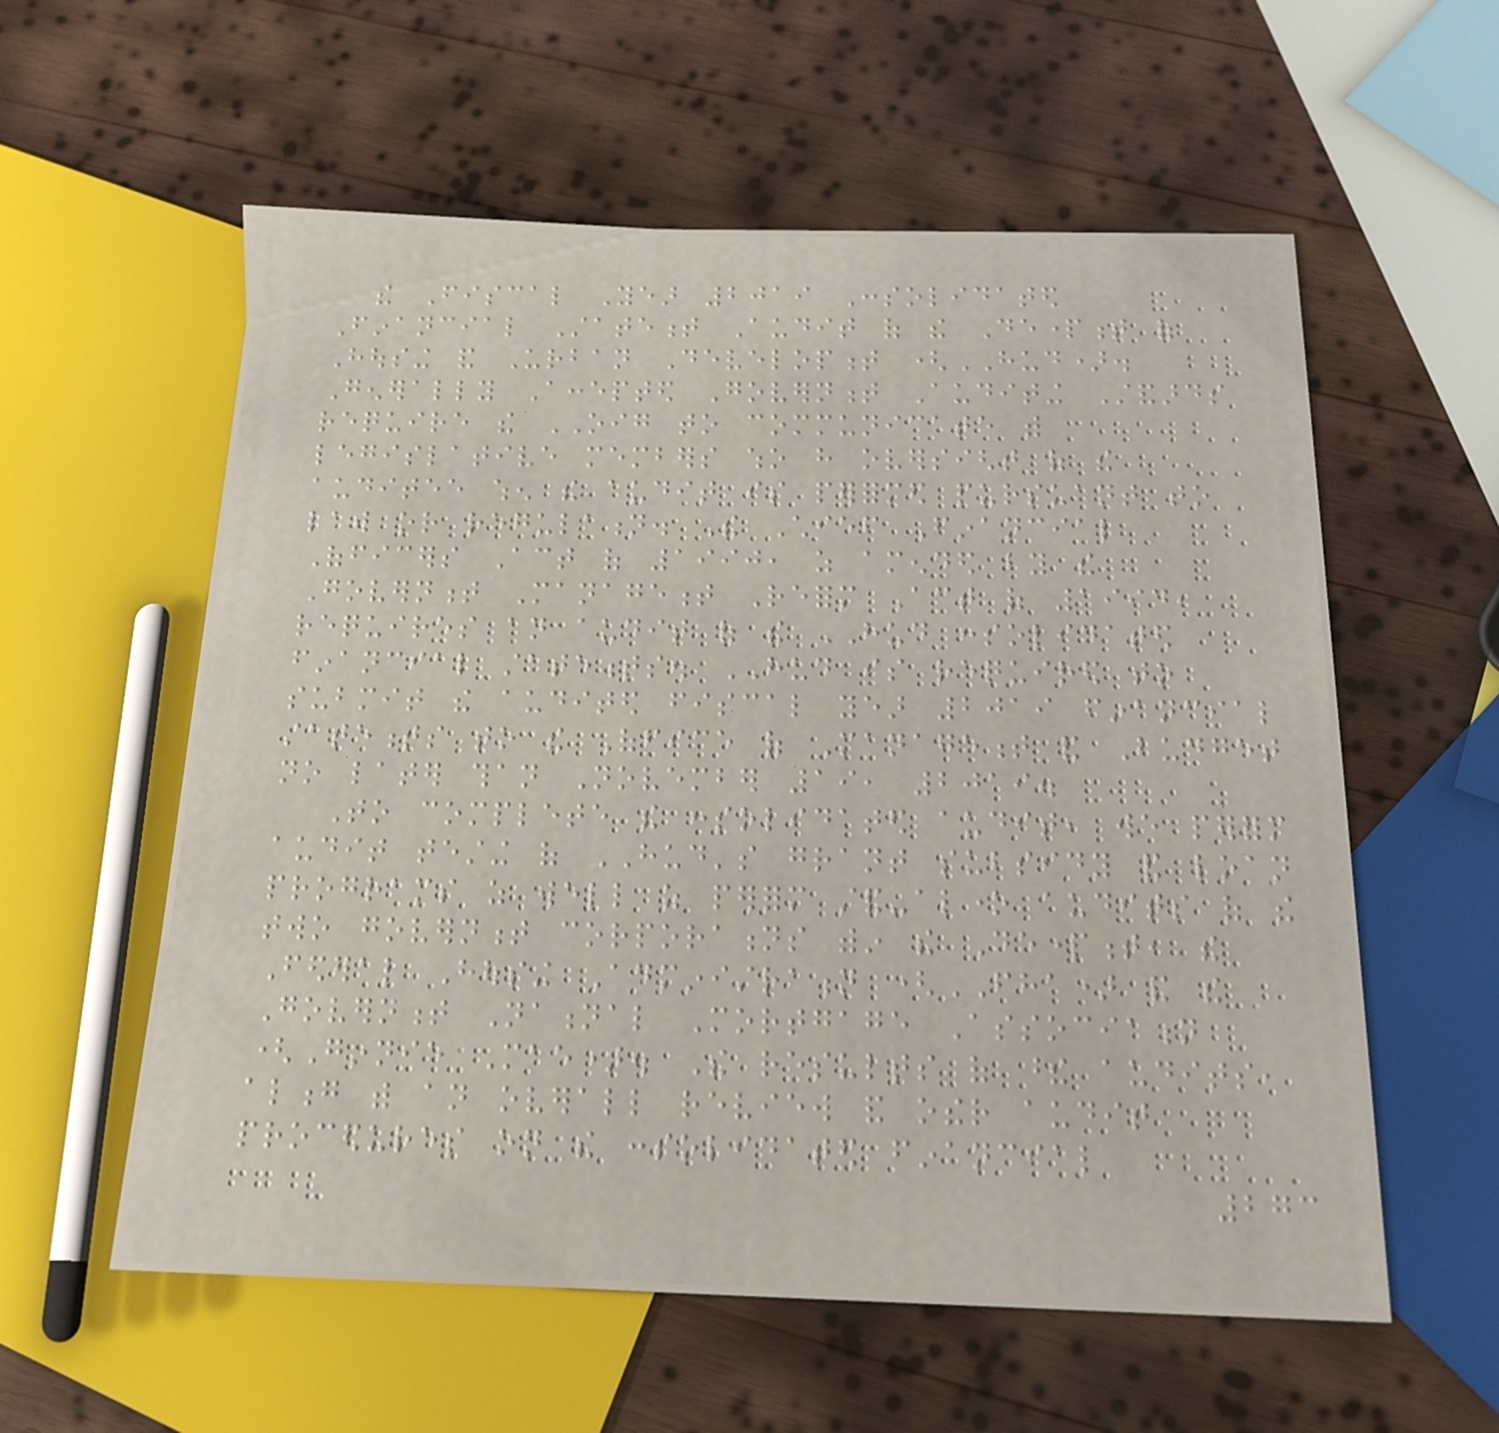the Fiscal Year 2019 Consolidated
Financial Statement Audit of the Department of
Housing and Urban Development (HUD).
Generally Accepted Government Auditing Standards
require the OIG to communicate with
legislative members who have oversight of the
auditee when the audit is performed pursuant to
law or regulation. The Chief Financial
Officers Act of 1990, as amended by the
Government Management Reform Act of 1994,
requires an audit of the HUD consolidated
financial statements. HUD is required to
submit the audited fiscal year 2019 financial
statements to the Office of Management and Budget
no later than November 19, 2019.
To complete the consolidated audit, we perform
audit testing of HUD's grant subsidy and loan
programs as well as perform stand-alone audits of the
two government corporations within the Department, the
Federal Housing Administration (FHA) and the
Government National Mortgage Association
(Ginnie Mae). The results of these audits,
along with an overall review and other audit
procedures on the consolidated financial
273
